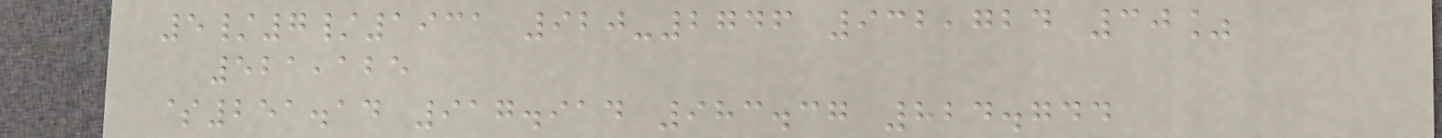5/7/1931 920-2746 932,724 30%
521,125
$251.14 917.914 983.37 824.744
